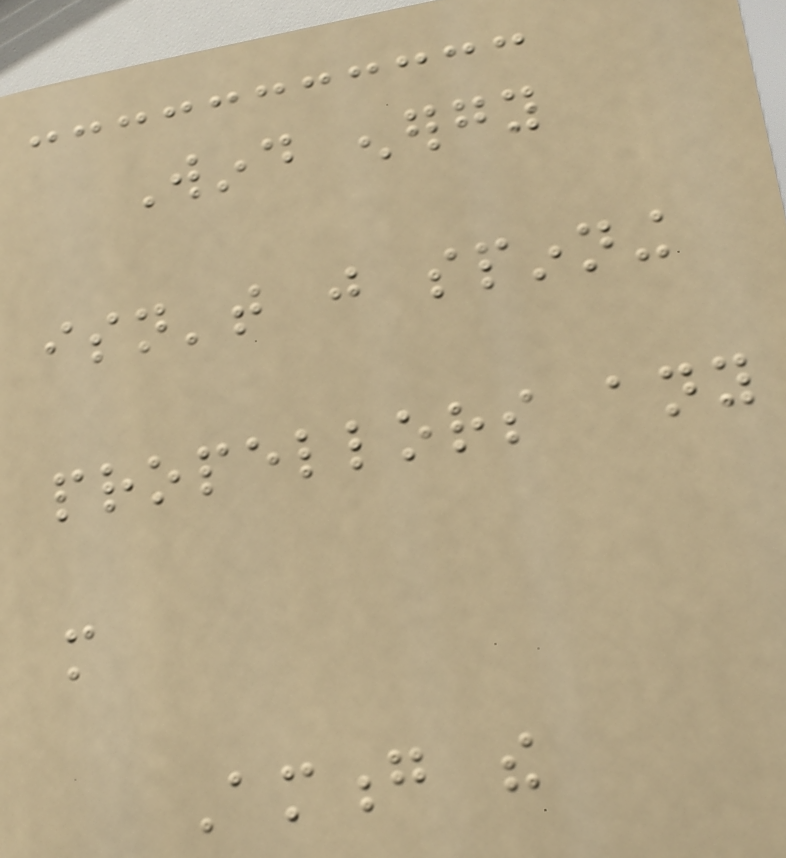Wind energy
isn't just spinning
propellors any
more
Among the
